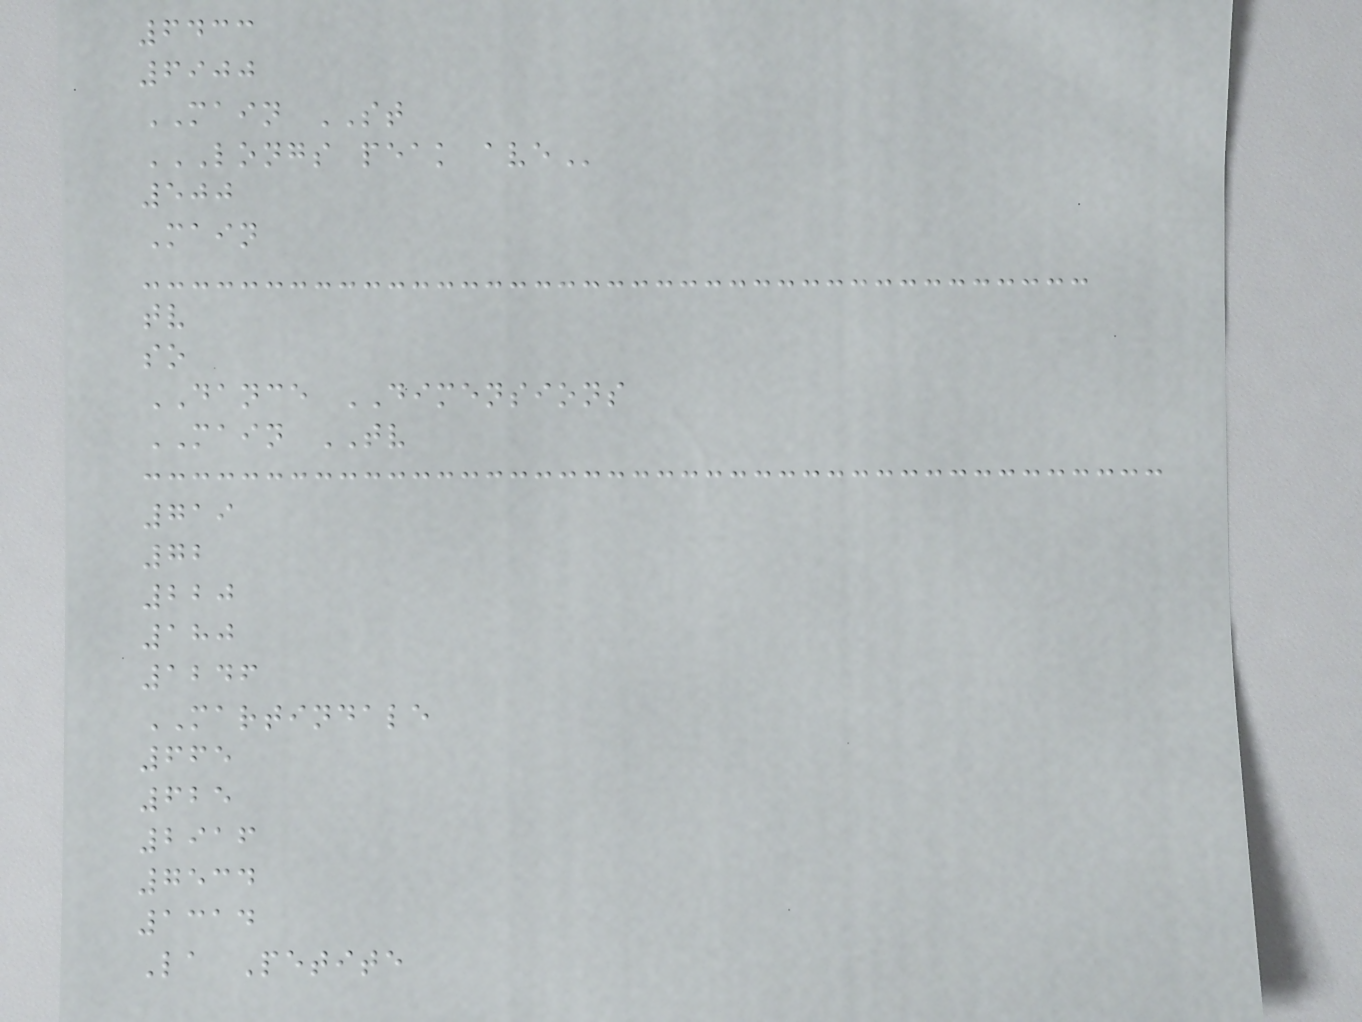6433
6900
MAIN ST
LONGS PEAK AVE
500
Main
tv
so
DANCE DIMENSIONS
MAIN TV
719
72
220
180
1246
MARTINDALE
665
625
2916
7534
1314
La Petite
